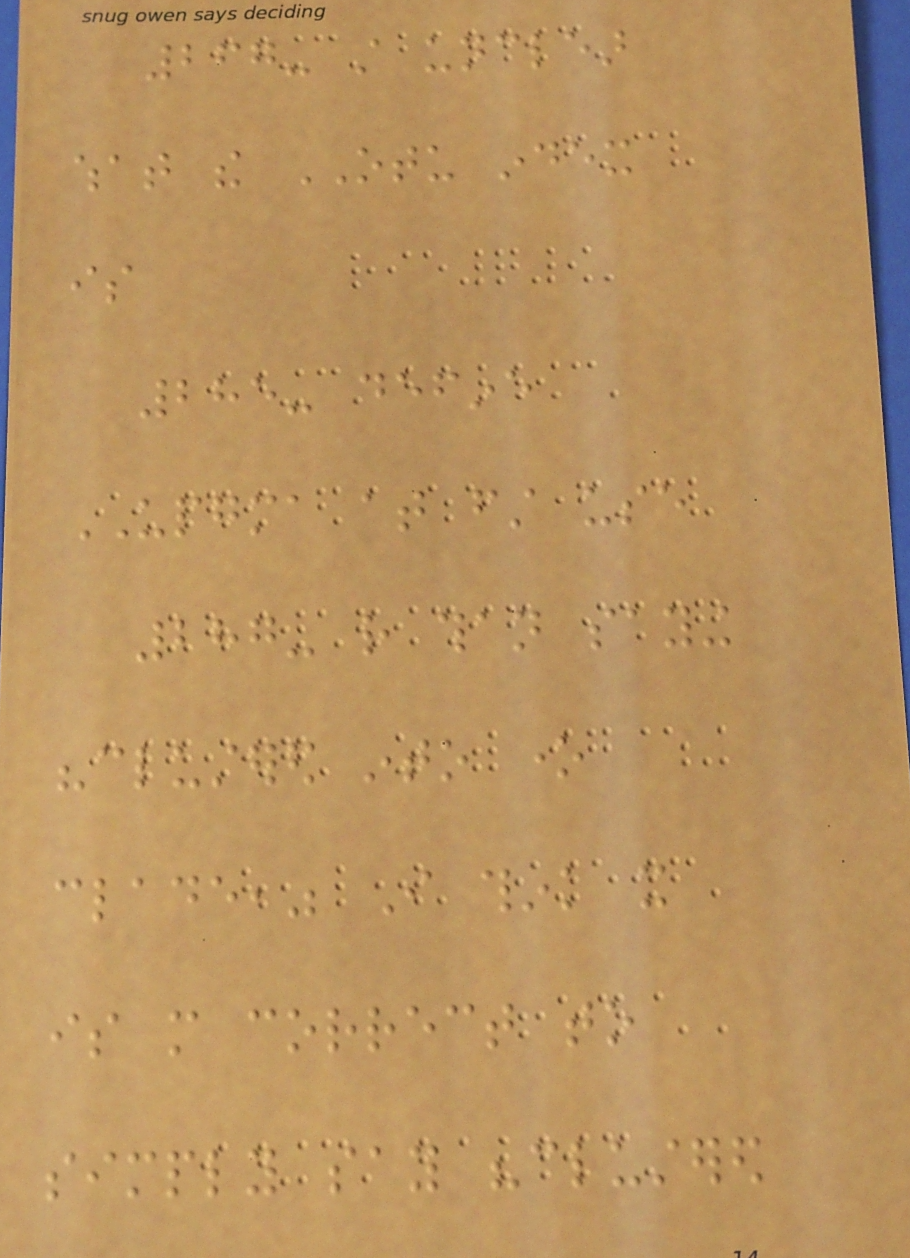267- still unclear
what the OTU index
is
285- define
UPGMA at first use
287- rather than saying
"clustered into one
clade," I think it
is more correct to
simply say "clustered
